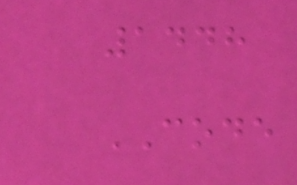1448
CODE
